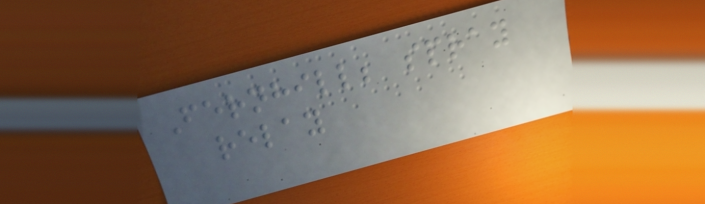Fernhill; spray
relay
